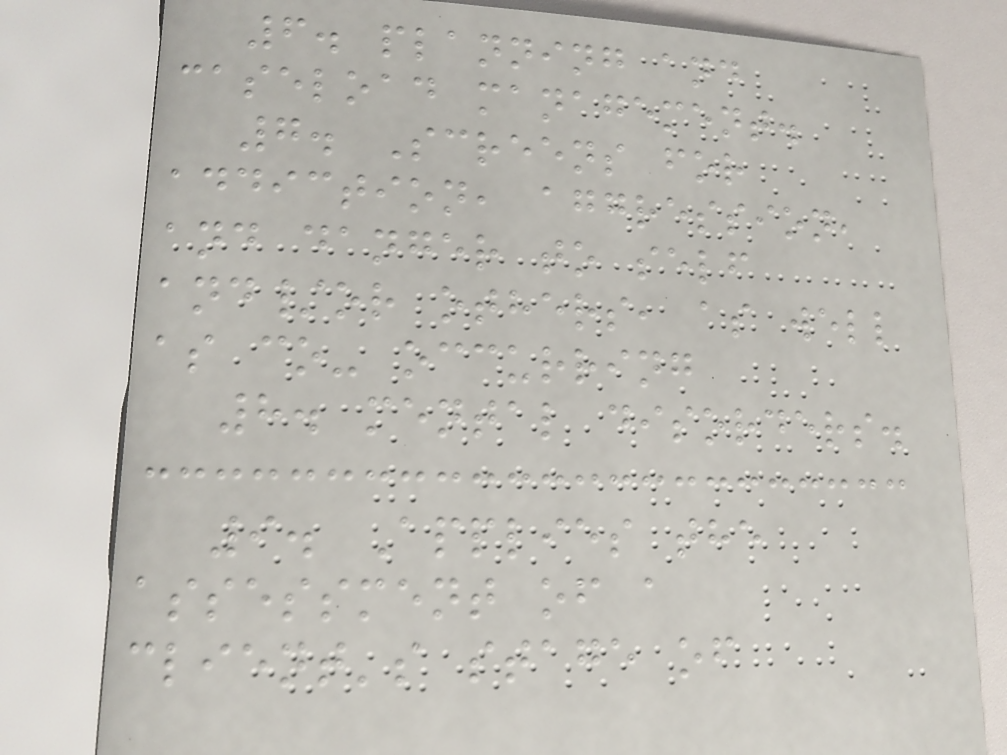6. planning and
caseload management.
7. Screens for
addiction, aggression,
and danger to self
and/or others, as well
as co- occurring
8. mental disorders.
9. Applies the
assessment of a
client's stage of
